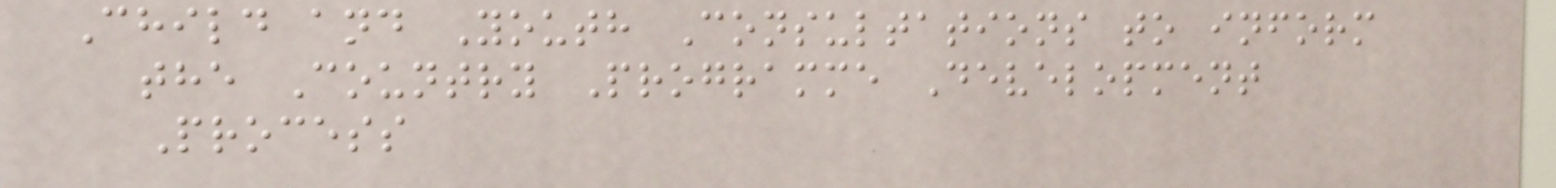Child and Youth Consultations to inform
the Country Programme Development
Process
